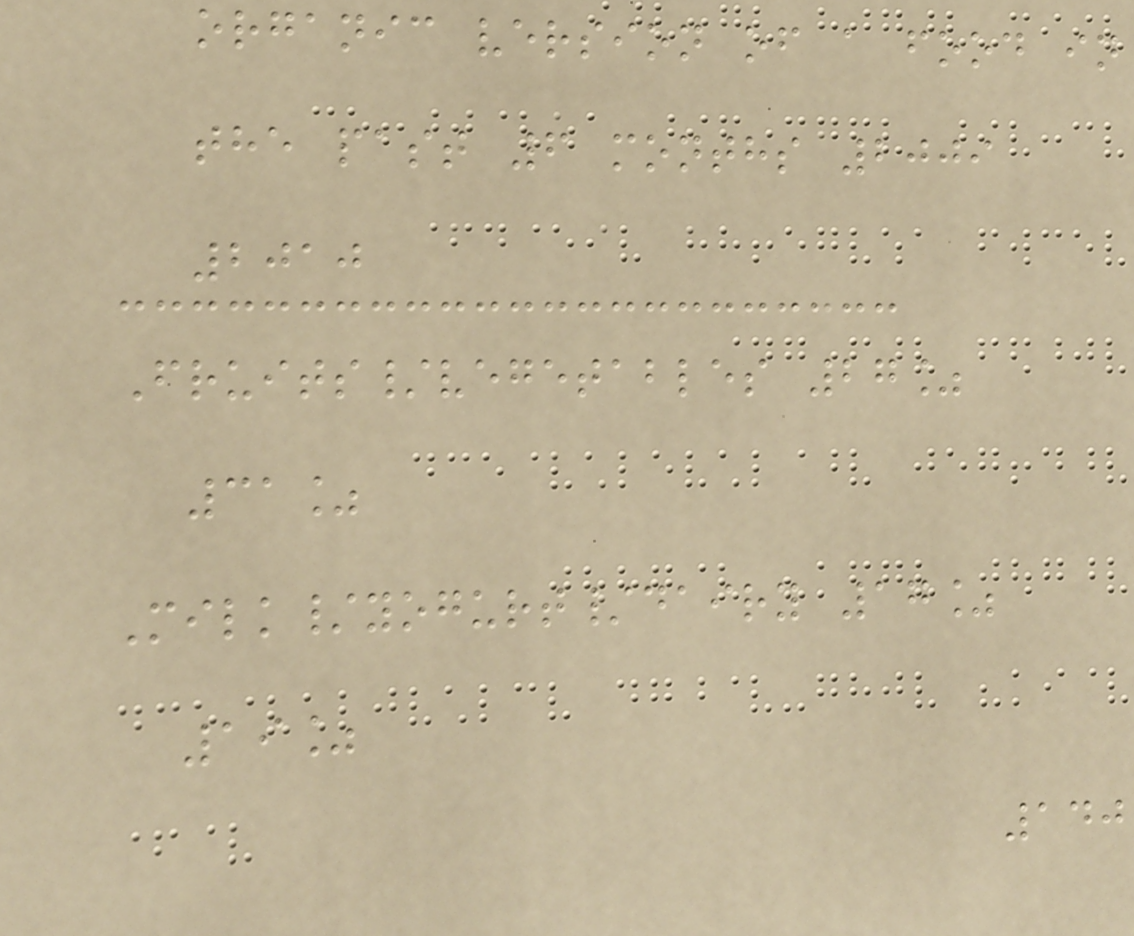organic version of a food in
the past 6 months 2009
2010
Fruits/vegetables 27%
31%
Milk/yogurt/dairy 17%
19%
140
